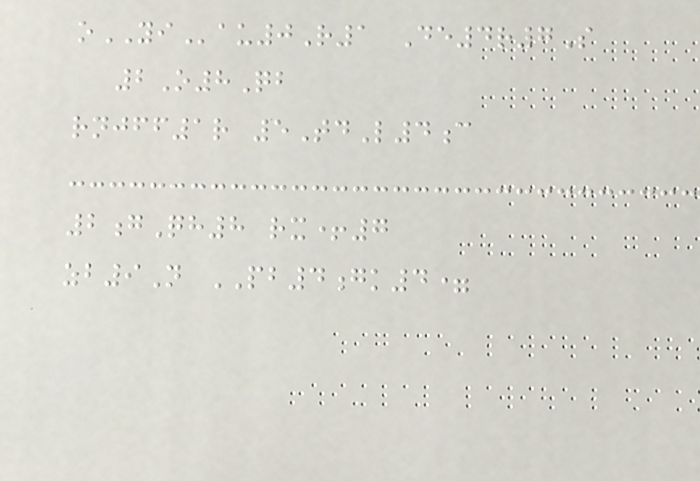oYIau0R1 De4r7S
2O8Qb
rnjff1r 5TdL4c
2gQh8 rx+7
zb9N PB4gk4=
